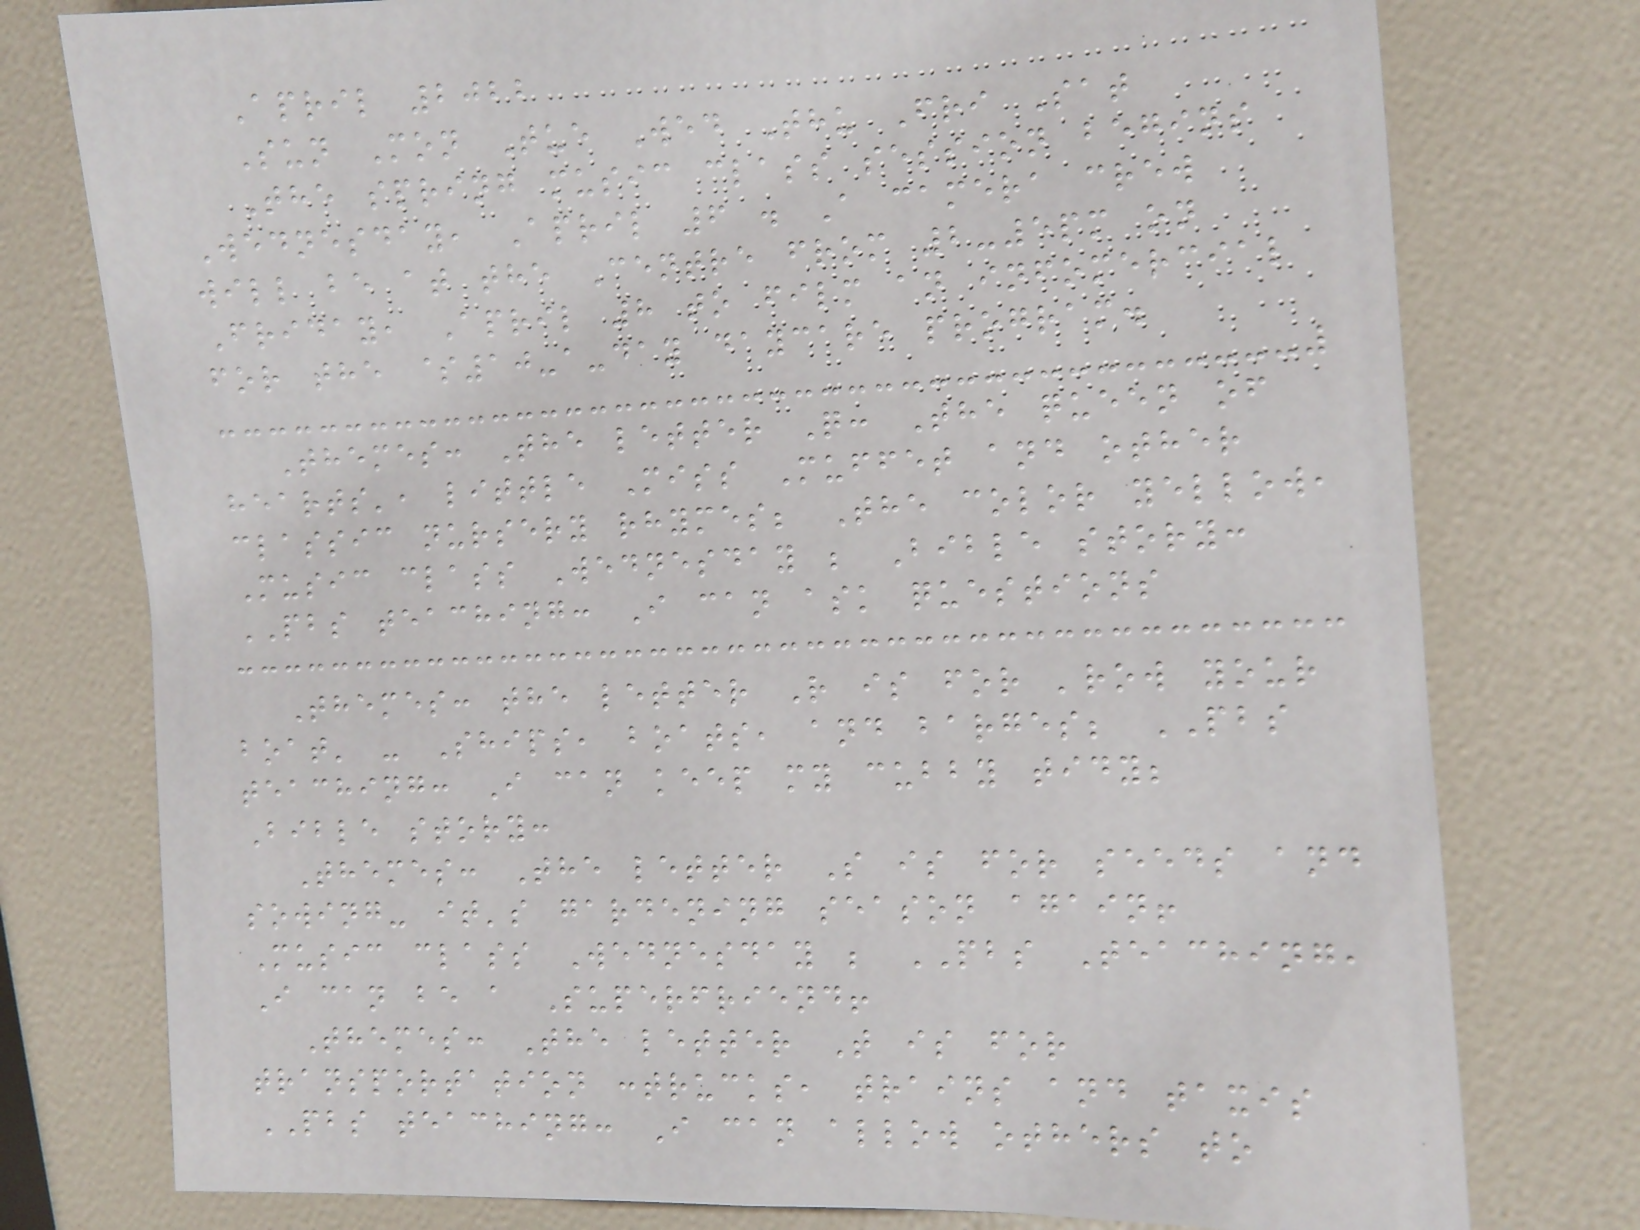April 2022
Sun Mon Tue Wed Thu Fri Sat
The spring music class session begins
Wednesday, April 6 . A camera crew
will be at the Centre from 2-5pm on
Friday, April 8 to film an infomercial
for the $10-a-day daycare program.
Themes: The letter Q: The queen of
hearts', little Miss Muffet and other
classic nursery rhymes; The color yellow,
Music class Wednesday ; Bible story:
PBS teaching: I can ask questions
Themes: the letter R is for 'row your
boat' - Ships, boats, and barges; PBS
teaching: I can keep my cubby tidy;
Bible story:
Themes: The letter S is for seeds and
sowing- it's gardening season again!
Music class Wednesday ; PBS Teaching,
I can be a Superfriend!
Themes: The letter T is for
transportation :trucks, trains and taxis
PBS teaching: I can allow others to
